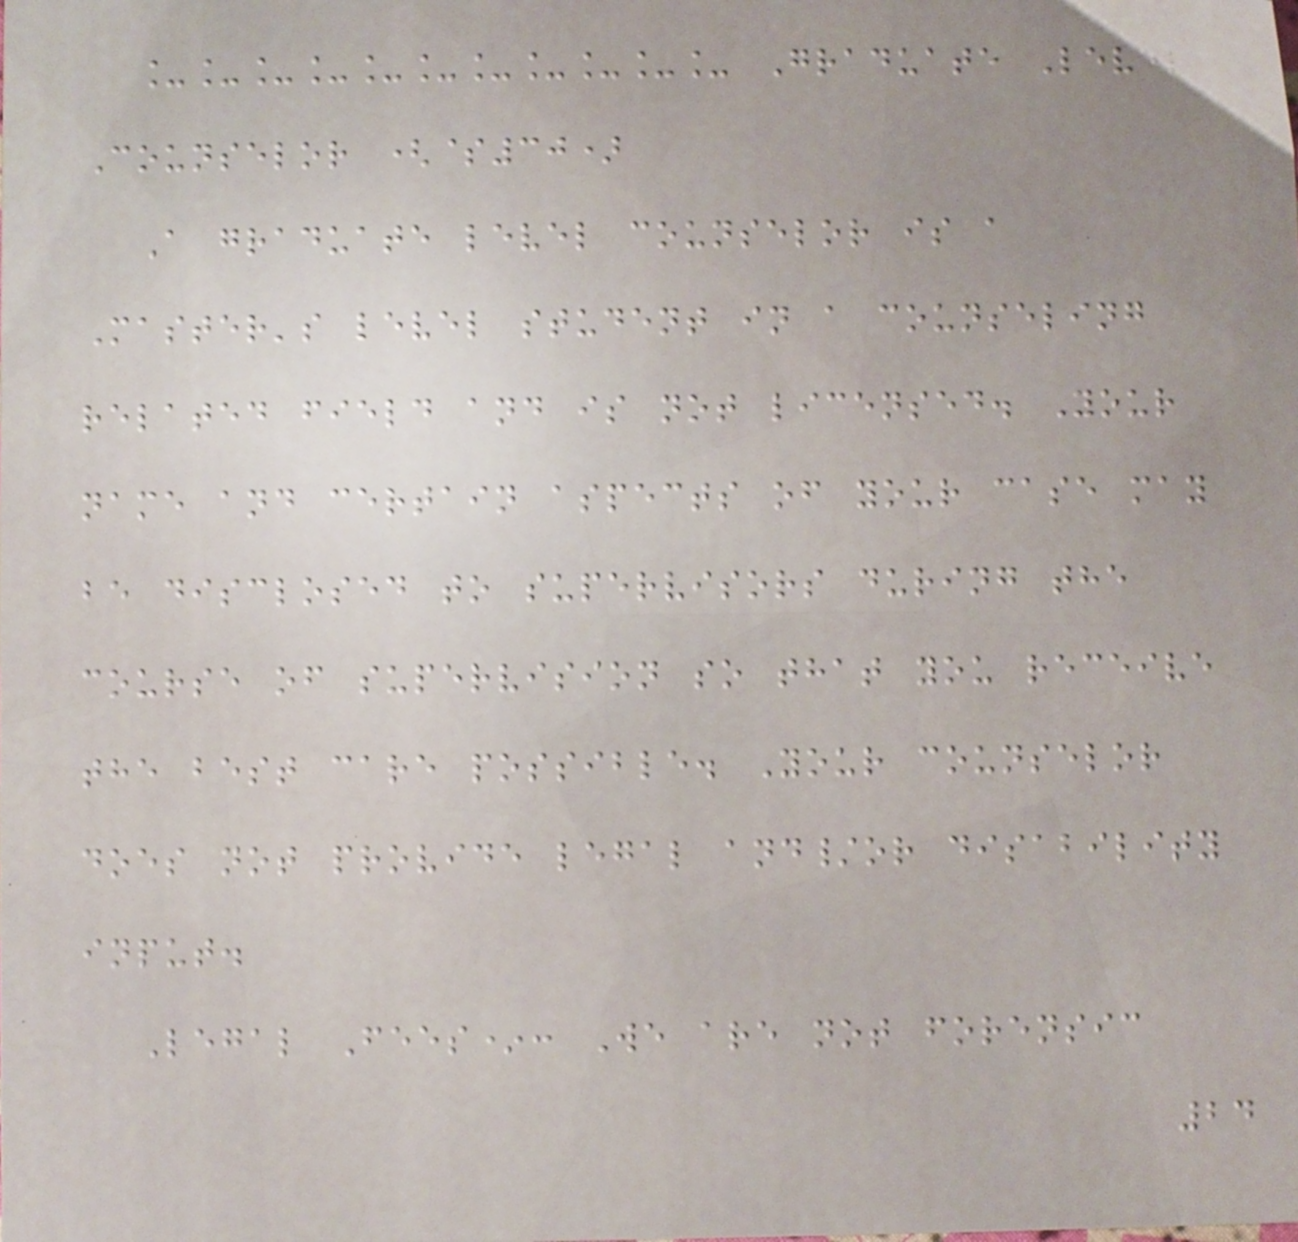___________ Graduate Level
Counselor ($30)
A graduate level counselor is a
Master's level student in a counseling
related field and is not licensed. Your
name and certain aspects of your case may
be disclosed to supervisors during the
course of supervision so that you receive
the best care possible. Your counselor
does not provide legal and/or disability
input.
Legal Fees*: We are not forensic
24
